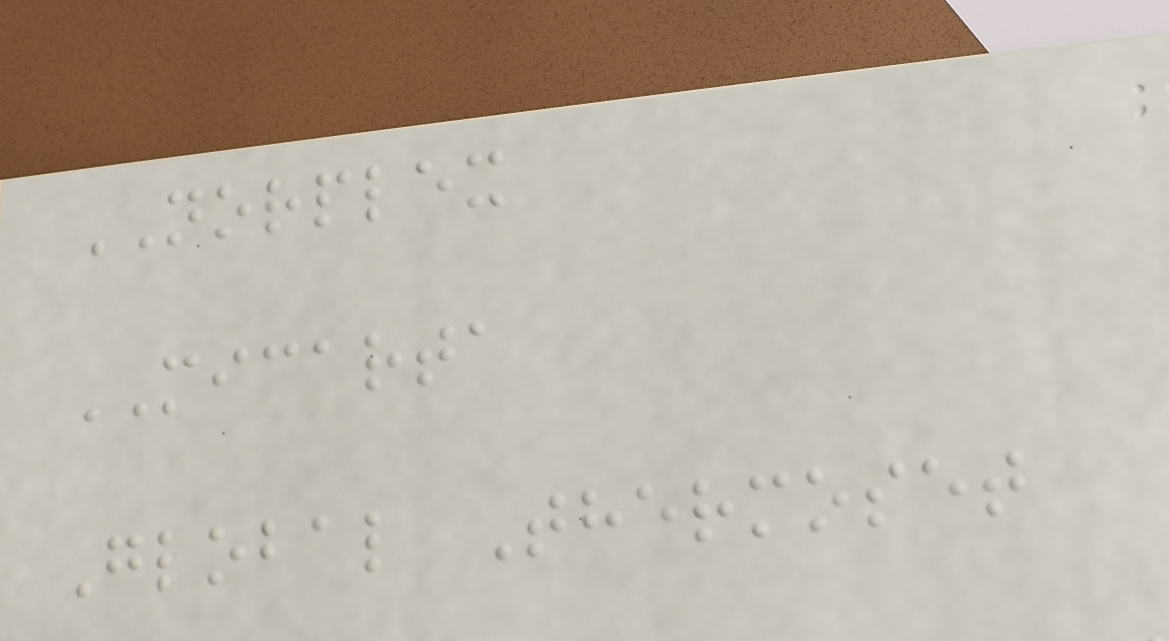NORPLEX
MICARTA
Global Thermoset
